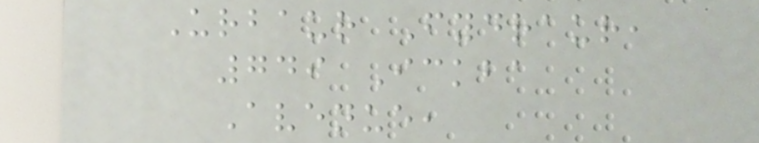Urbaur Fydraur,
749 Ickba
Avenue,
